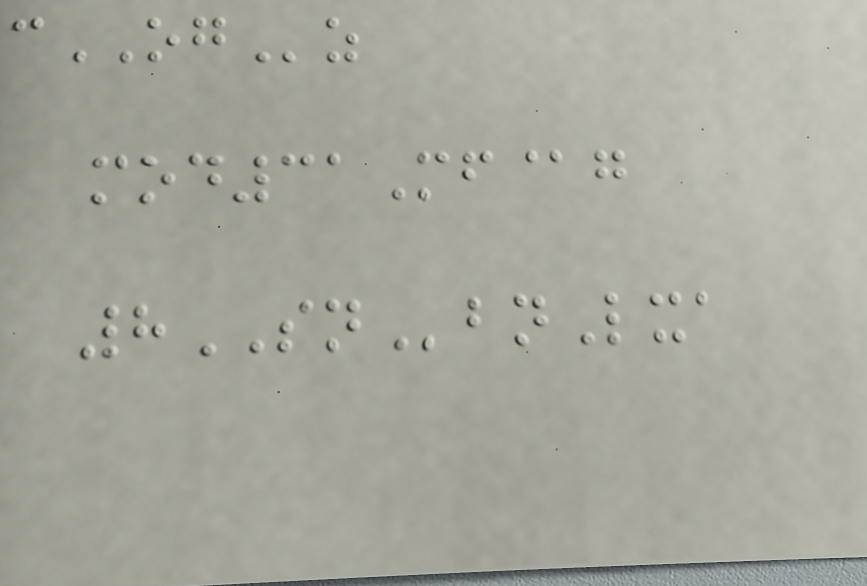cOGz
mod31Mf@g
8SNbnLxa
